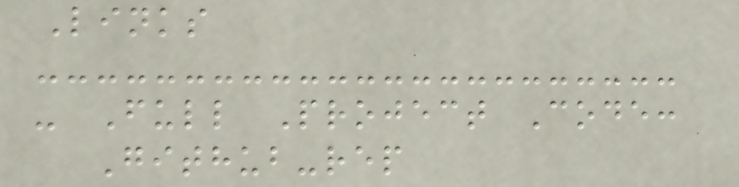Links
- Full Project Code:
Github-rep
